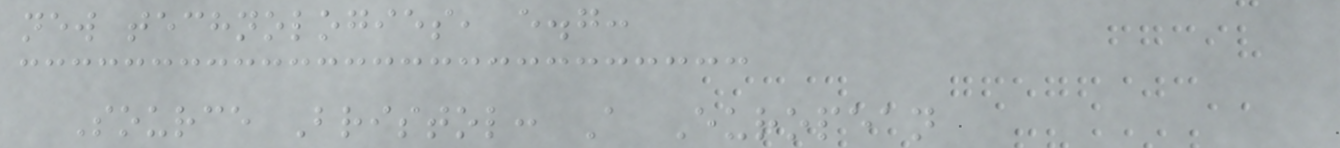new technologies, e.g:
Source Bristol: A European
